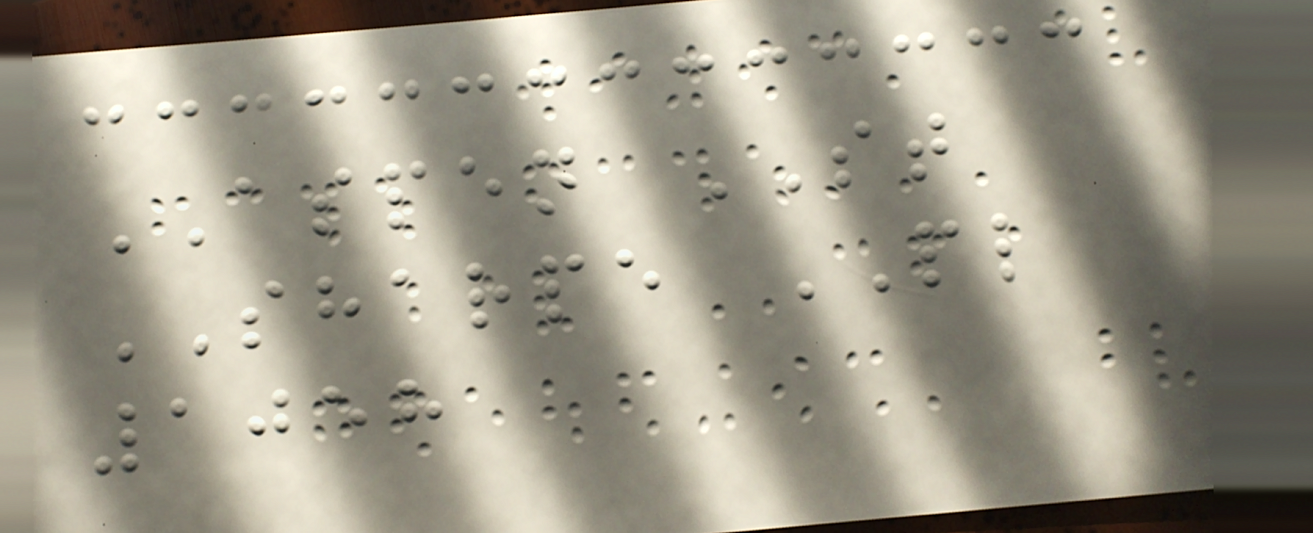ASPEN ST
SHARPE PL
1058
